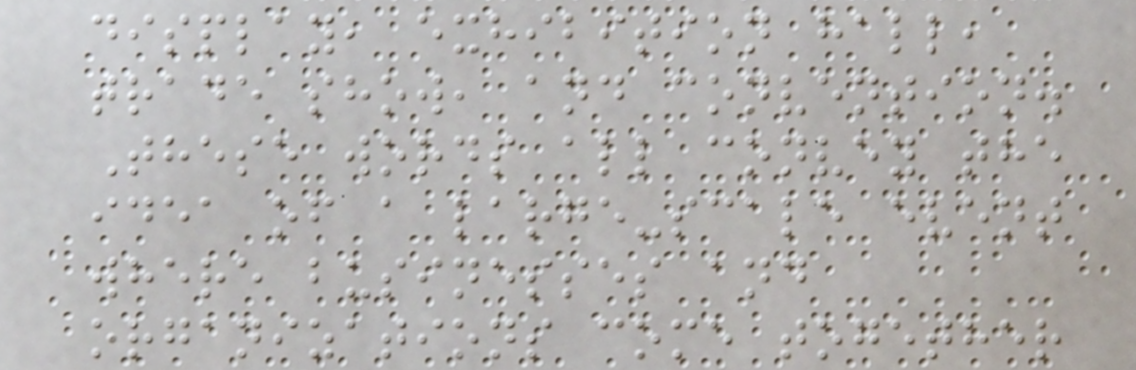display, exhibition hall,
trade show, and convention.
These words all convey the
idea of a large-scale event
where businesses and
organizations come together
